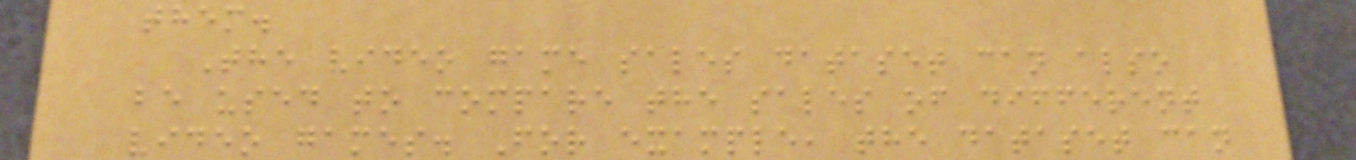them.
The video game sales dataset can also
be used to compare the sales of different
video games. For example, the dataset can
